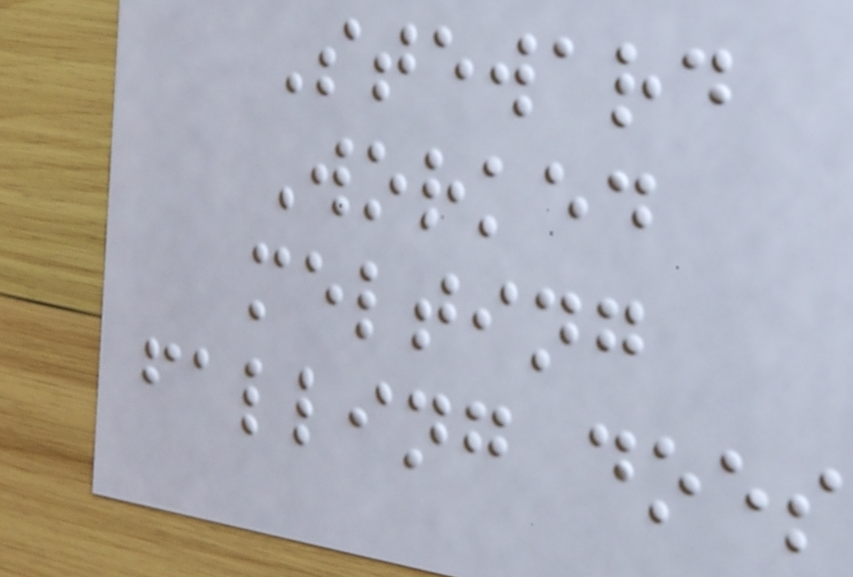Steward
Worked
melting
falling does
